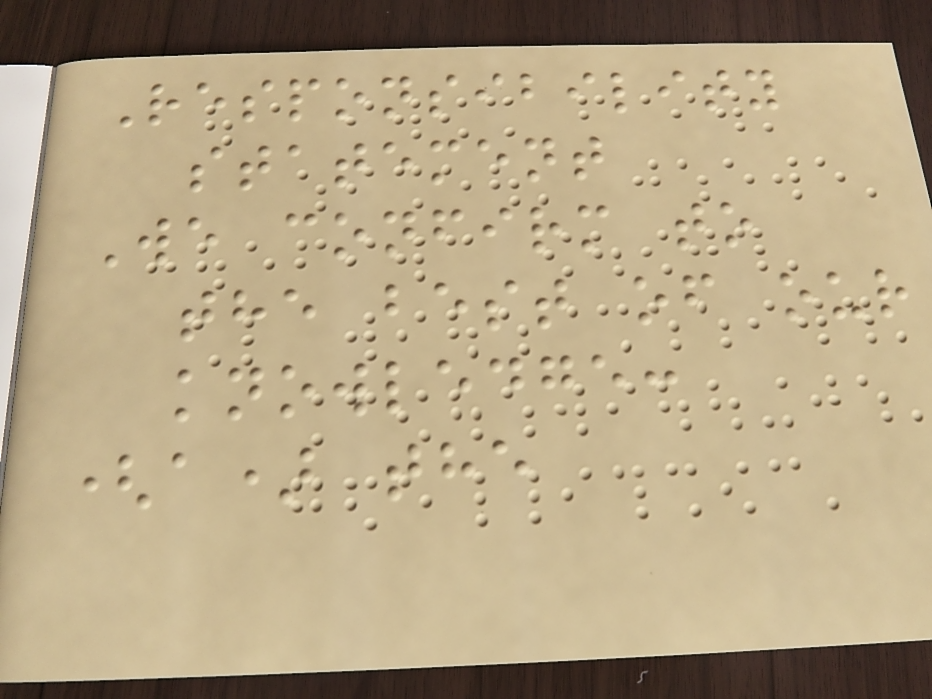Responsibility
statement
We confirm to
the best of our
knowledge:
(a) the
